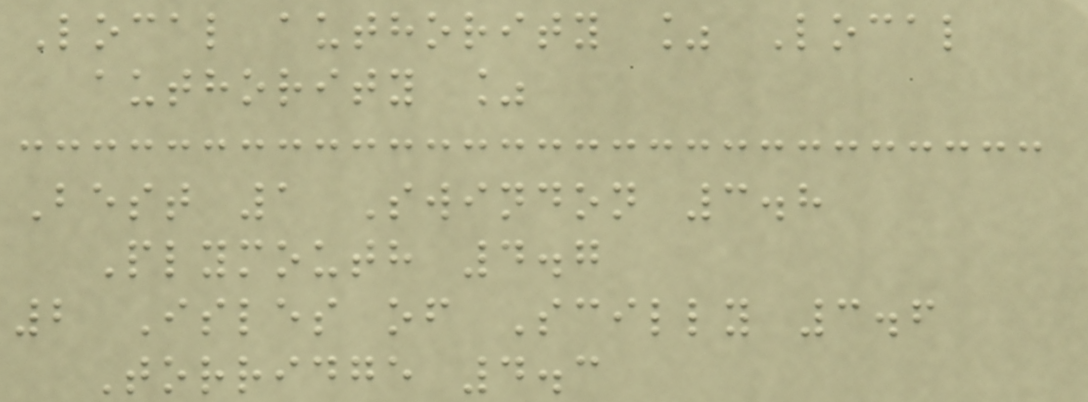Local authority % Local
authority %
Best 1 Swindon 3.8
Plymouth 4.7
2 Isles of Scilly 3.6
Torridge 4.3
